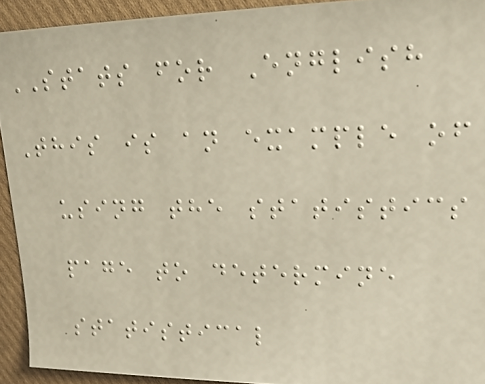STATS for English
This is an example of
using the statistics
page to determine
statistical
